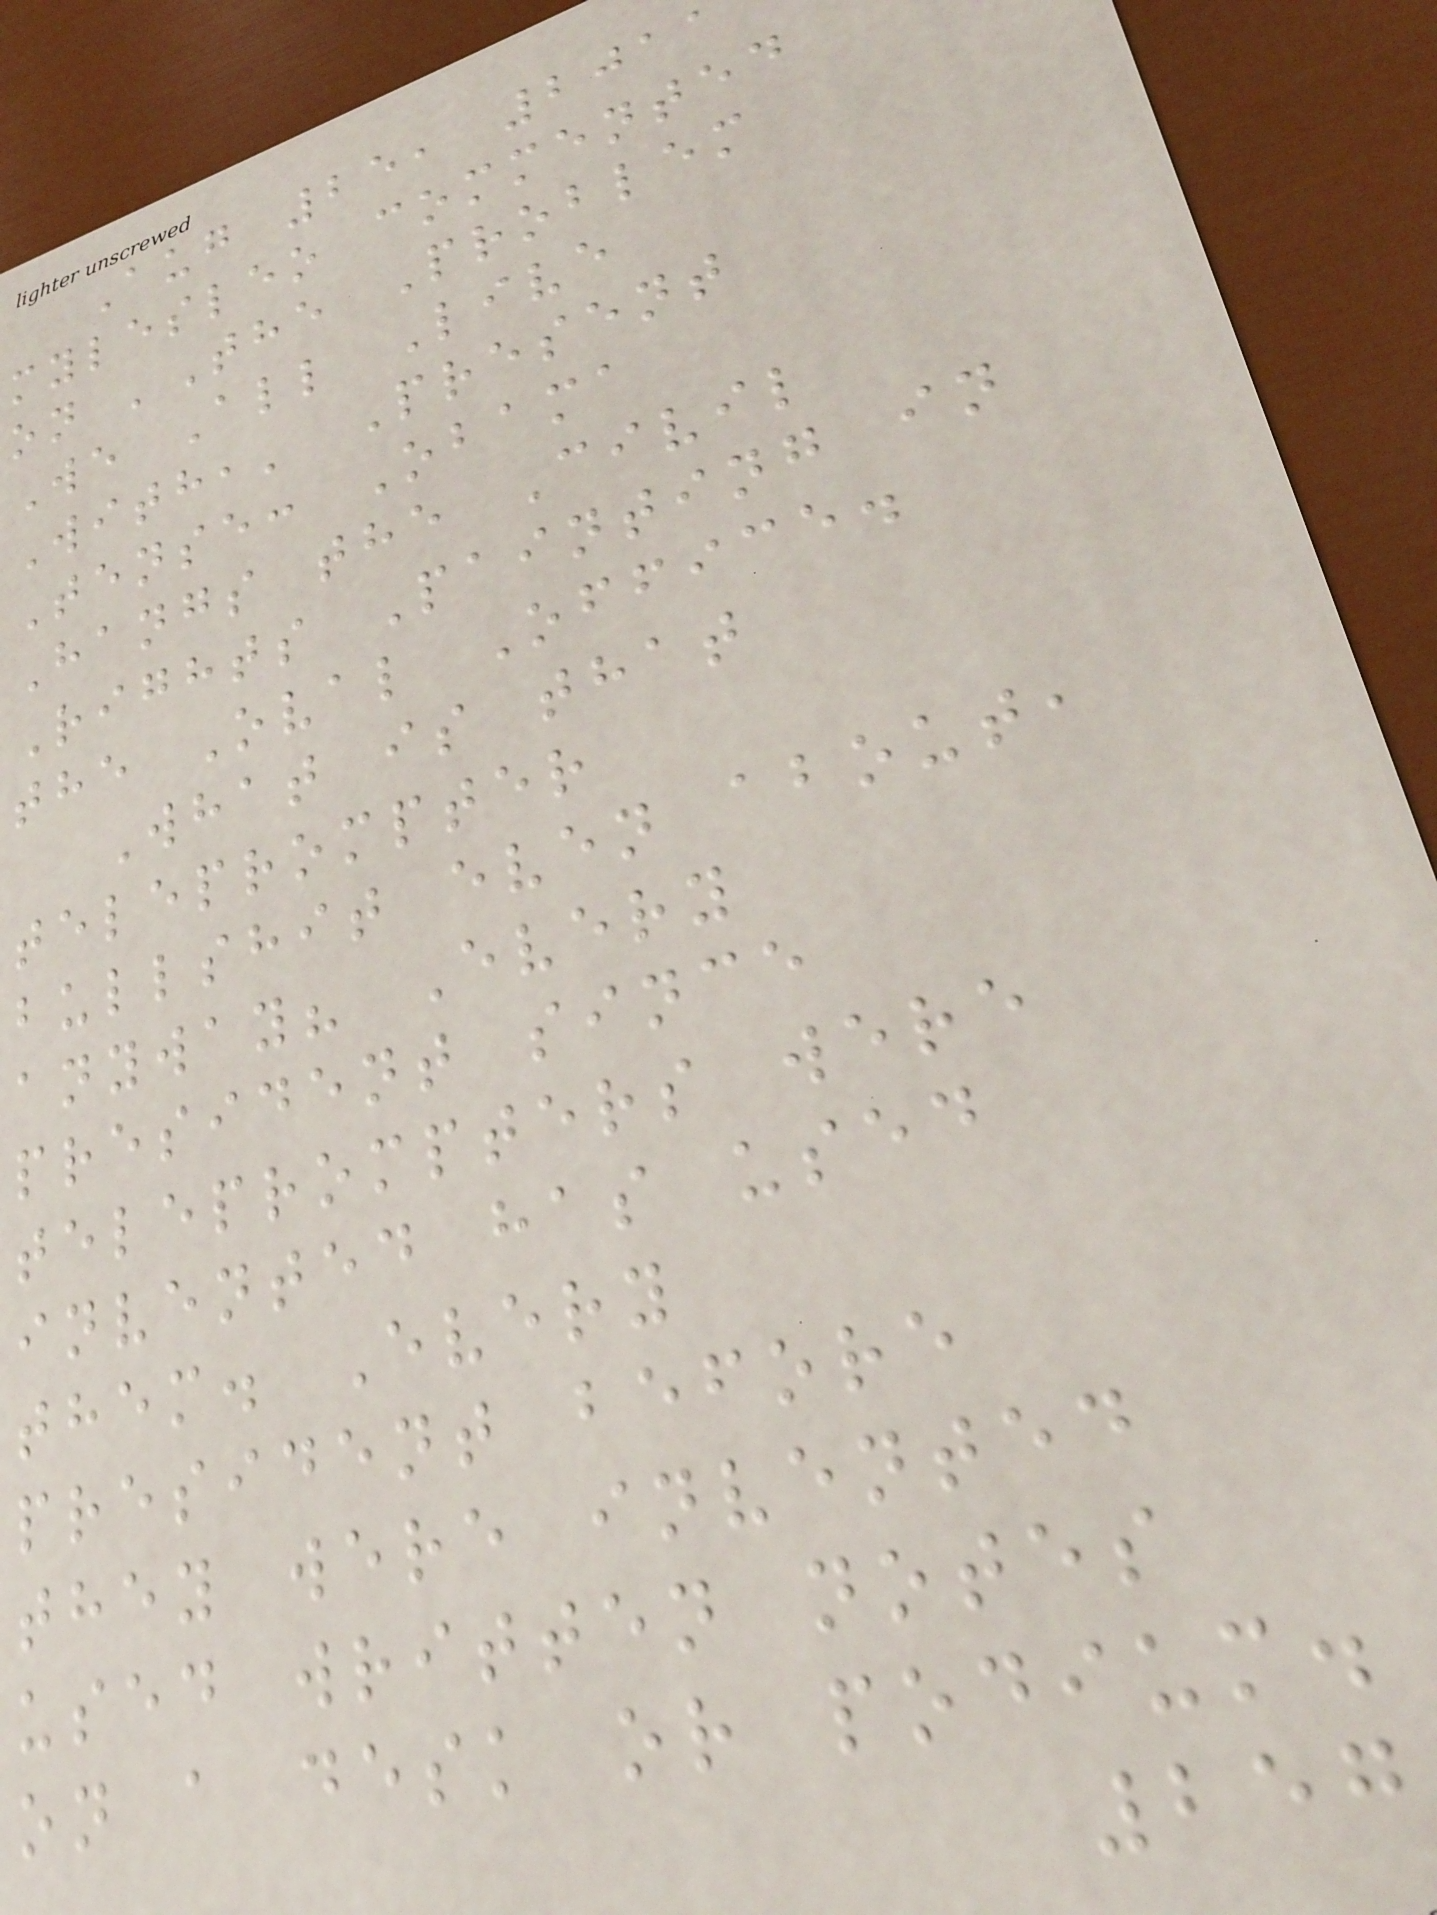Aug 25, 2011
mylesleo commented
on 'The Problem
We All Live
With,' Present
Tense: Obama
Hangs the Civil
Rights Painting in
the Oval Office.
What is that
teleprompter
bullshit even about,
anyway? Every
president since
teleprompters were
invented has used
them. Every
president before
they were invented
used written notes
on a desk or podium.
257
